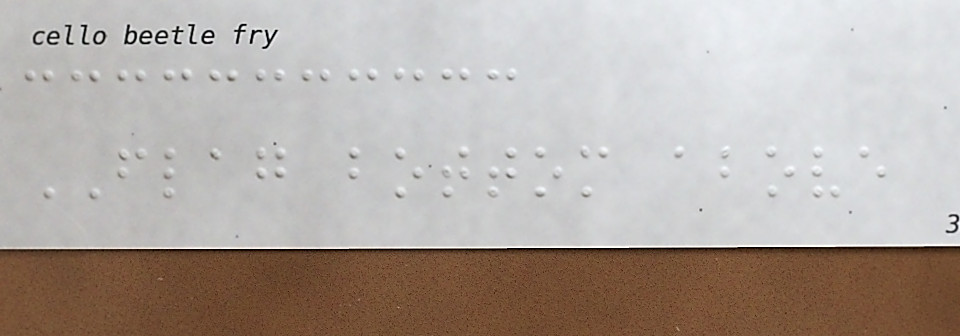FLAG bottom above
